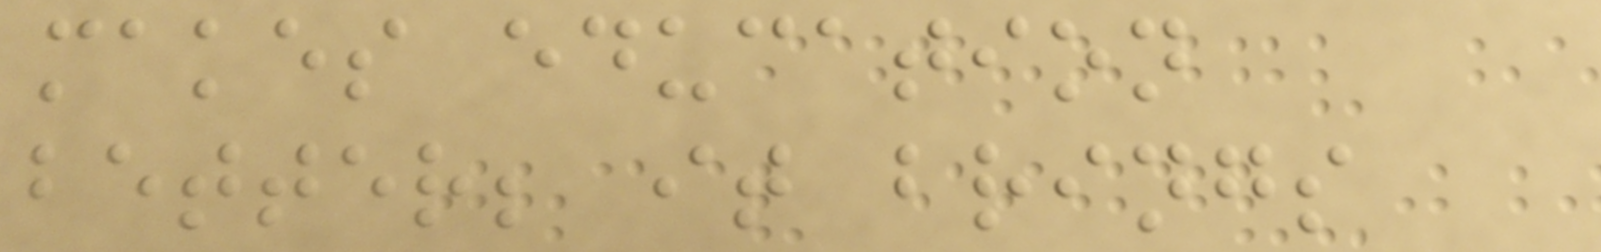makes education
better; it brings
